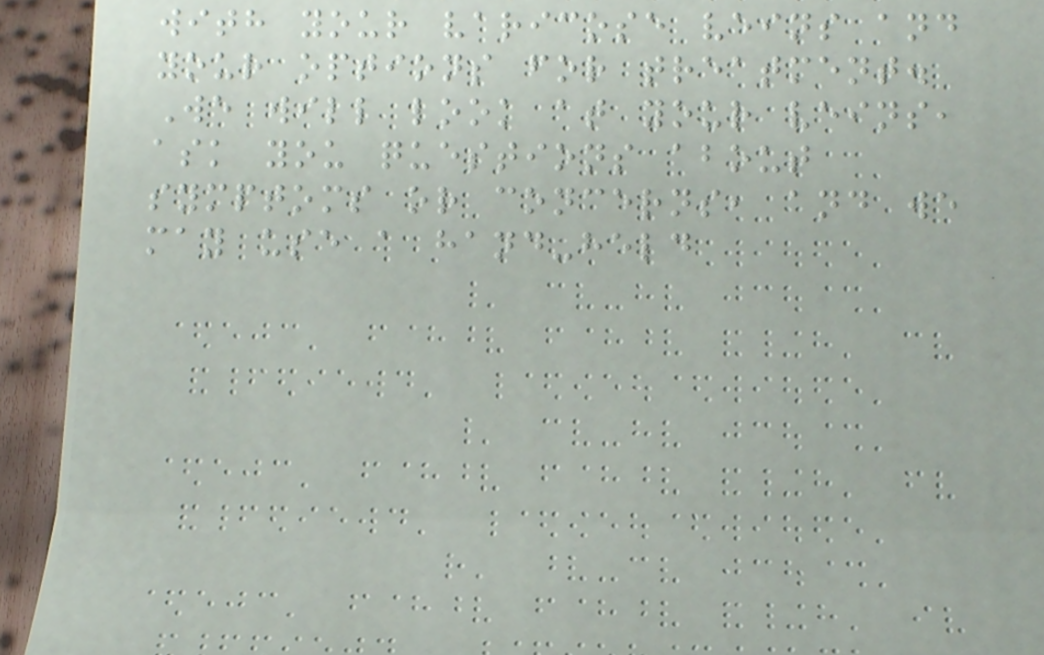with your varicose veins and
your options for treatment.
We will look at your veins,
ask you questions about
symptoms or concerns, and we
may use a hand-held
